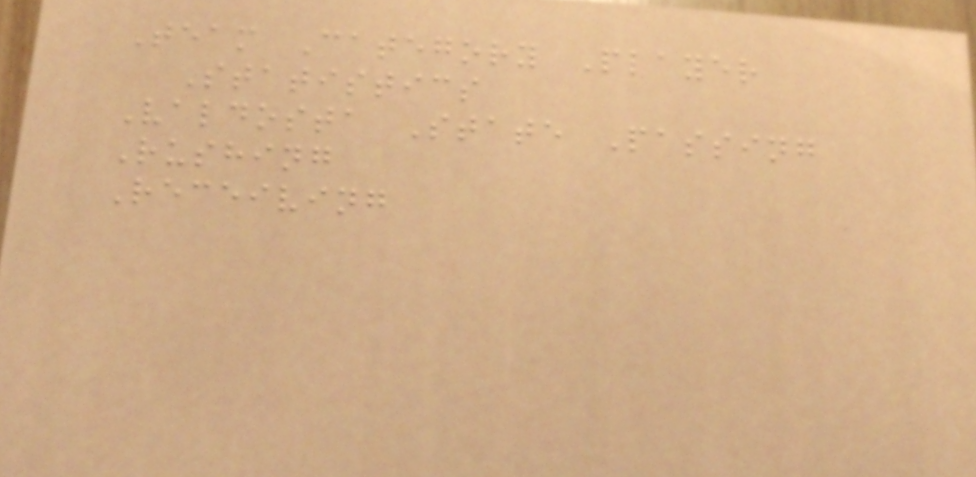Team Category Player
Statistics
Valdosta State Passing
Rushing
Receiving
